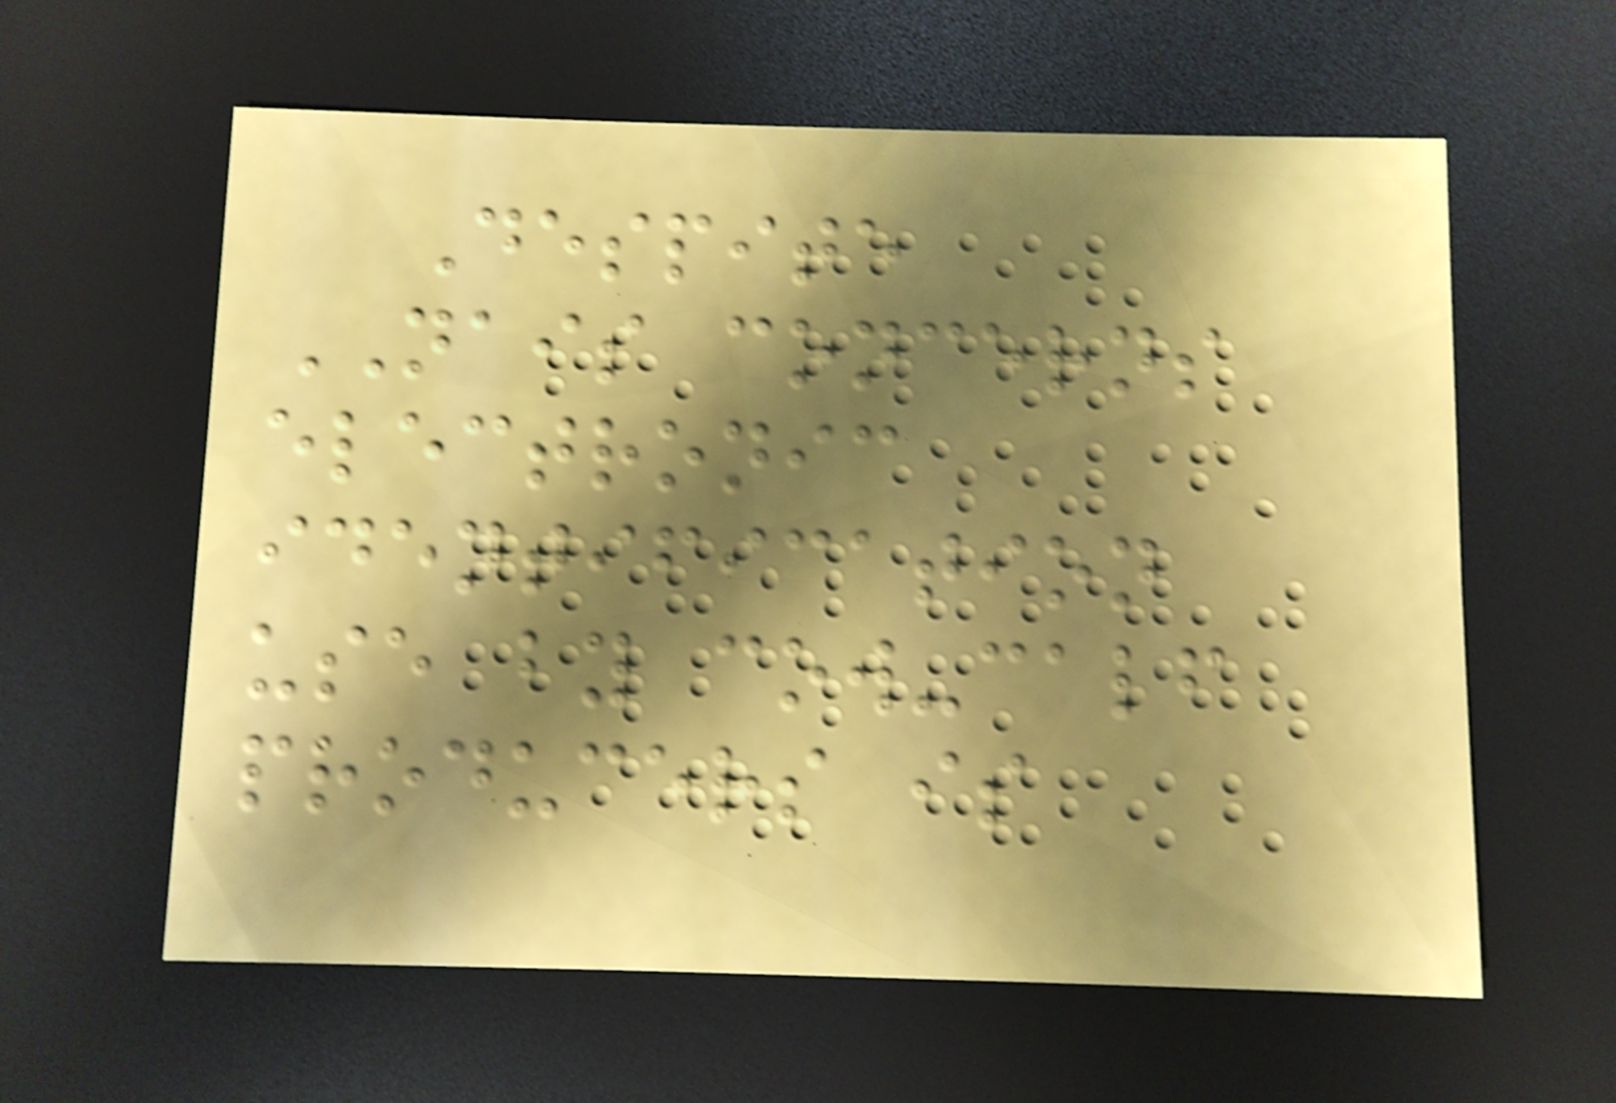Despite
NAIS concerns
electronic
identification
use by cow-calf
producers is
